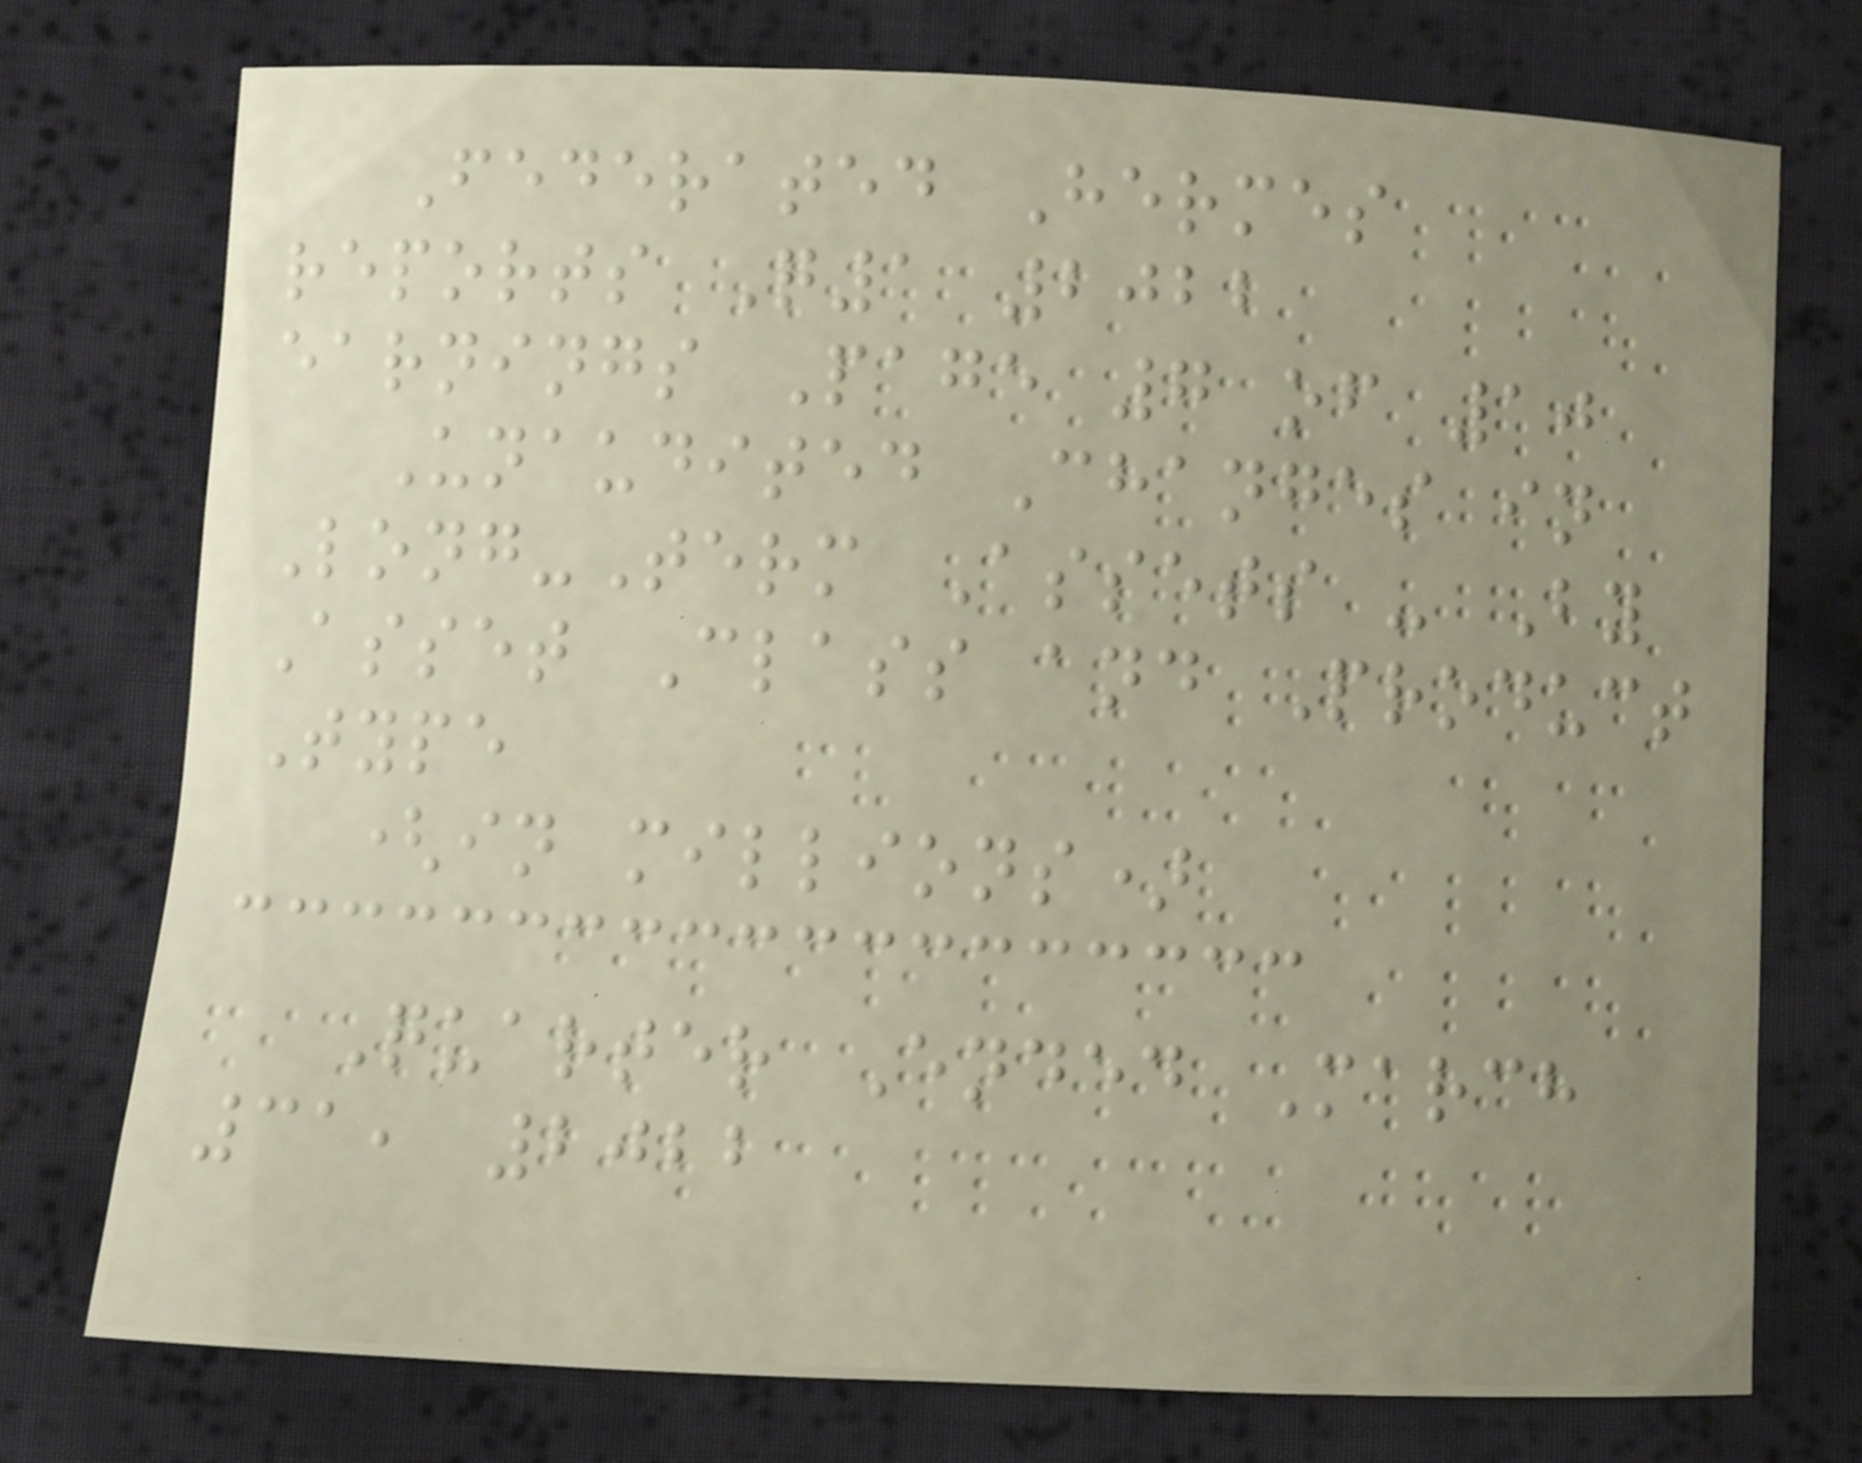Federated Hermes
reports Q1 2022
earnings Page 7 of 10
Unaudited Changes in
Long-Term Assets - By
Asset Class and Product
Type
(in millions)
Quarter Ended March
31, 2022
